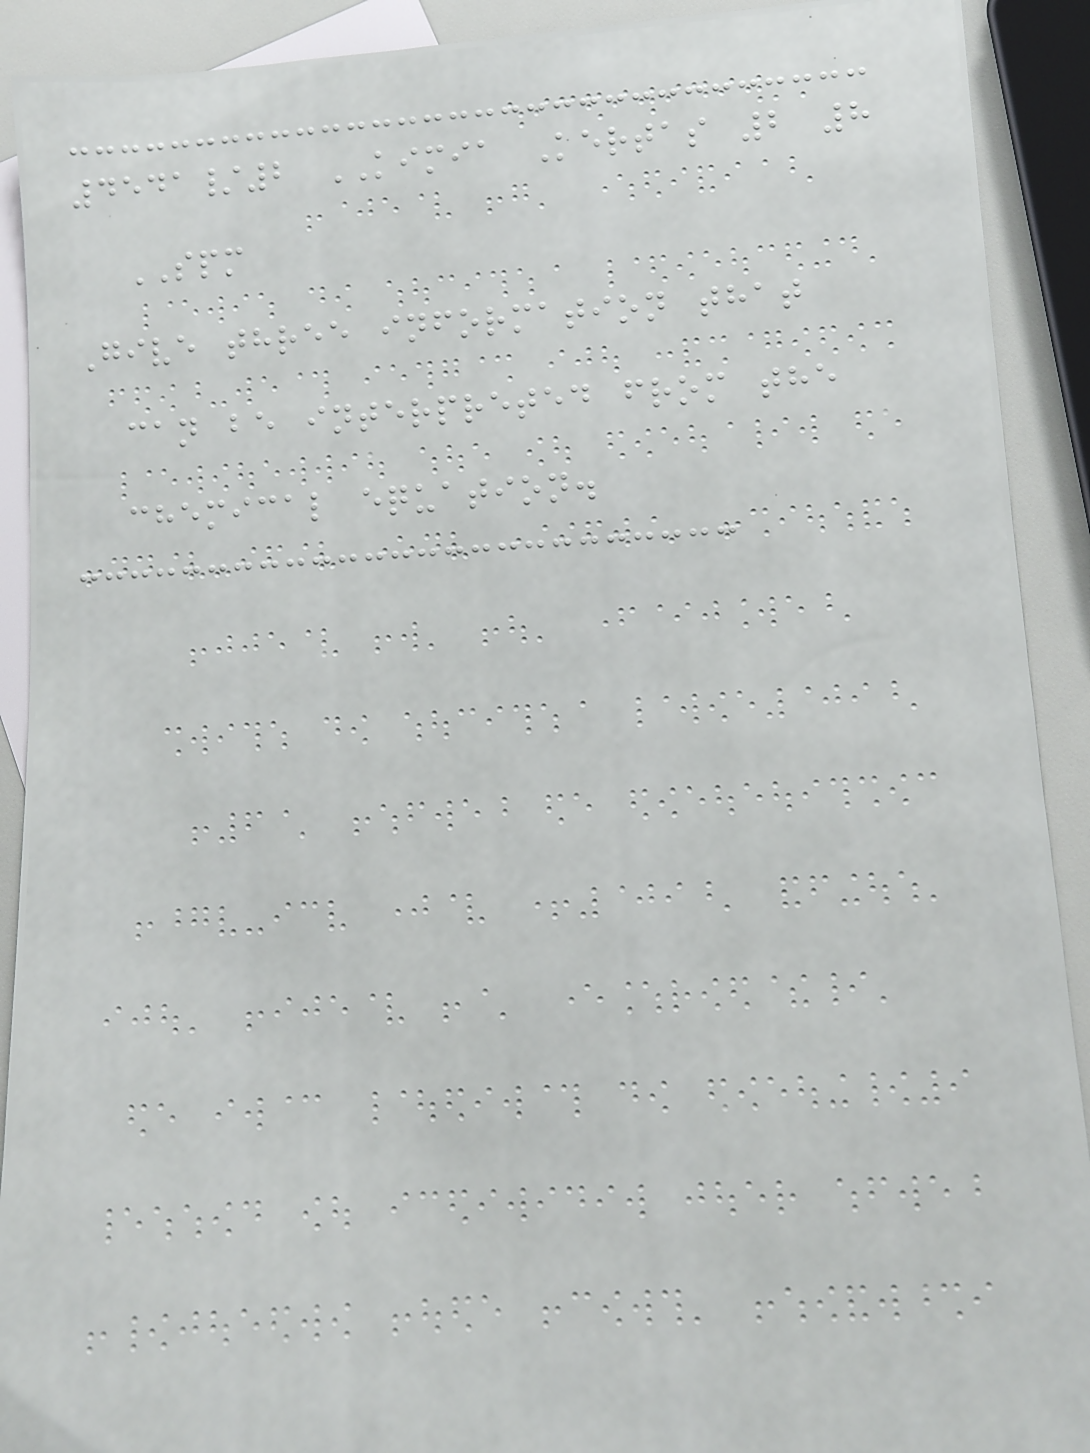4541/2 KIMIA Kertas 2 8
SPM
Give three information that
can be interpreted from the
chemical equation.
